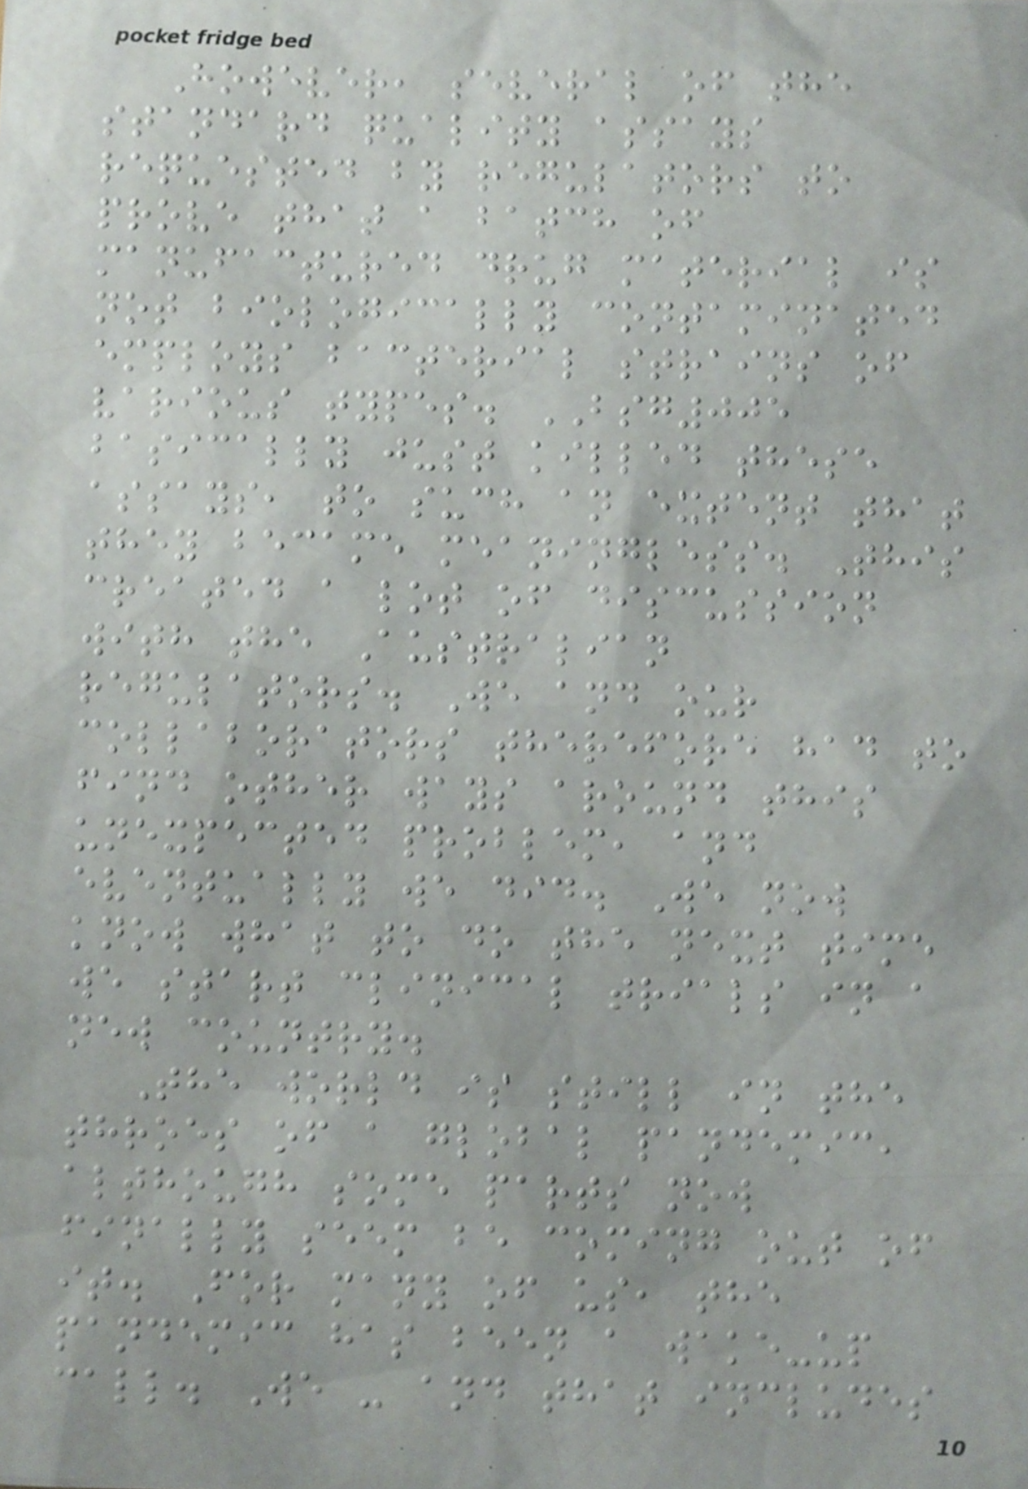However, several of the
standard quality assays
requested by regulators to
prove that a batch of
manufactured drug material is
not biologically contaminated
employs bacterial strains of
various types. BSG005
basically just killed these
assays, to such an extent that
they became meaningless. This
created a lot of discussion
with the Australian
regulators. We and our
collaborators therefore had to
find other ways around this
unexpected problem, and
eventually we did. We now
know what to do the next time
we start clinical trials in a
new country.
The world is still in the
throes of a global pandemic,
although some parts now
finally seem be coming out of
it. For many of us, the
pandemic has been a wake-up
call. We - and that includes
